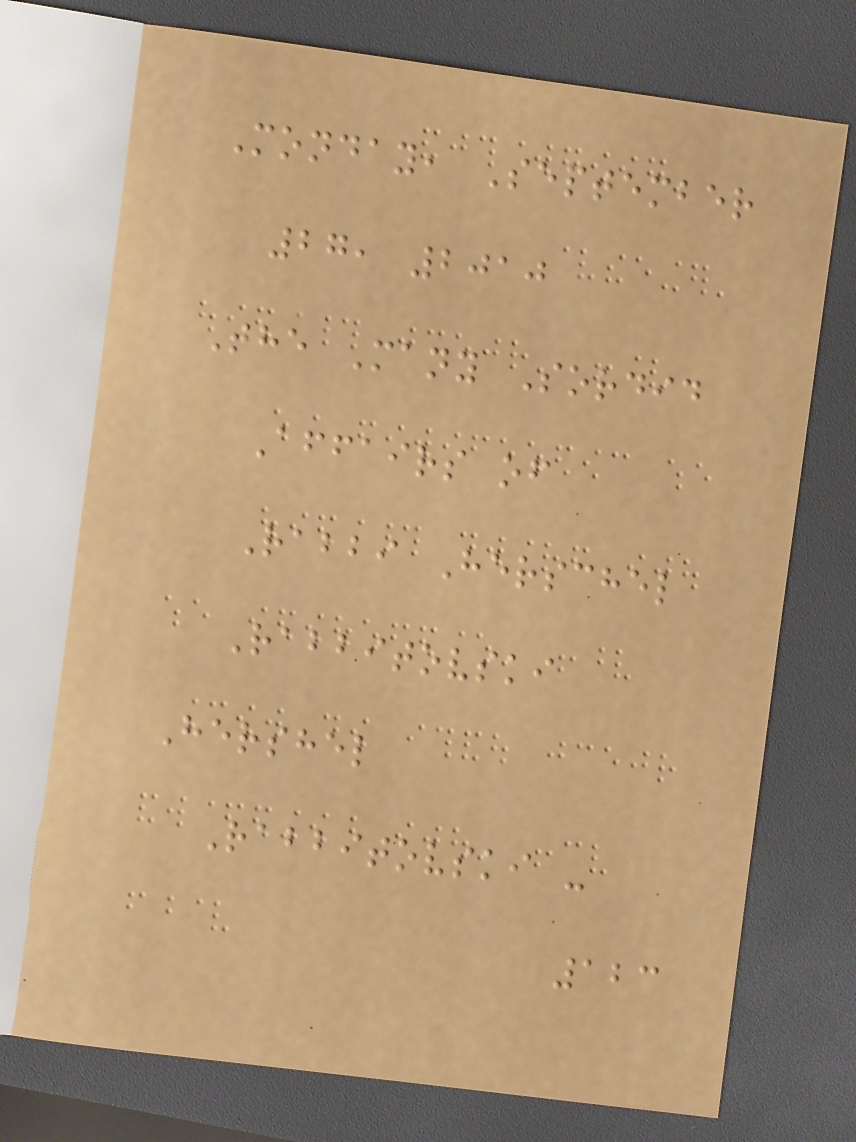Monday, September
27, 2010
The Many Sordid
Affairs of
Rabbi Herschel
Rabbitovski
Hershel
Rabbitovski -
123
